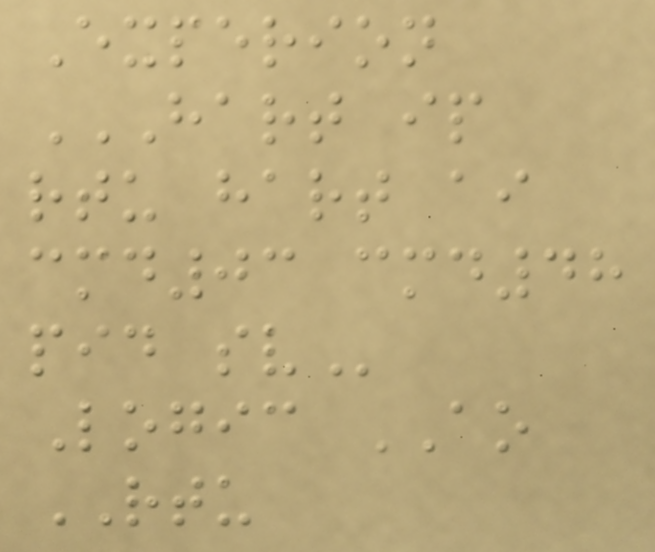Experion
HART IP
RTU HART AI
CMD03 CMD48
PID SV
Logic AO
RTU
